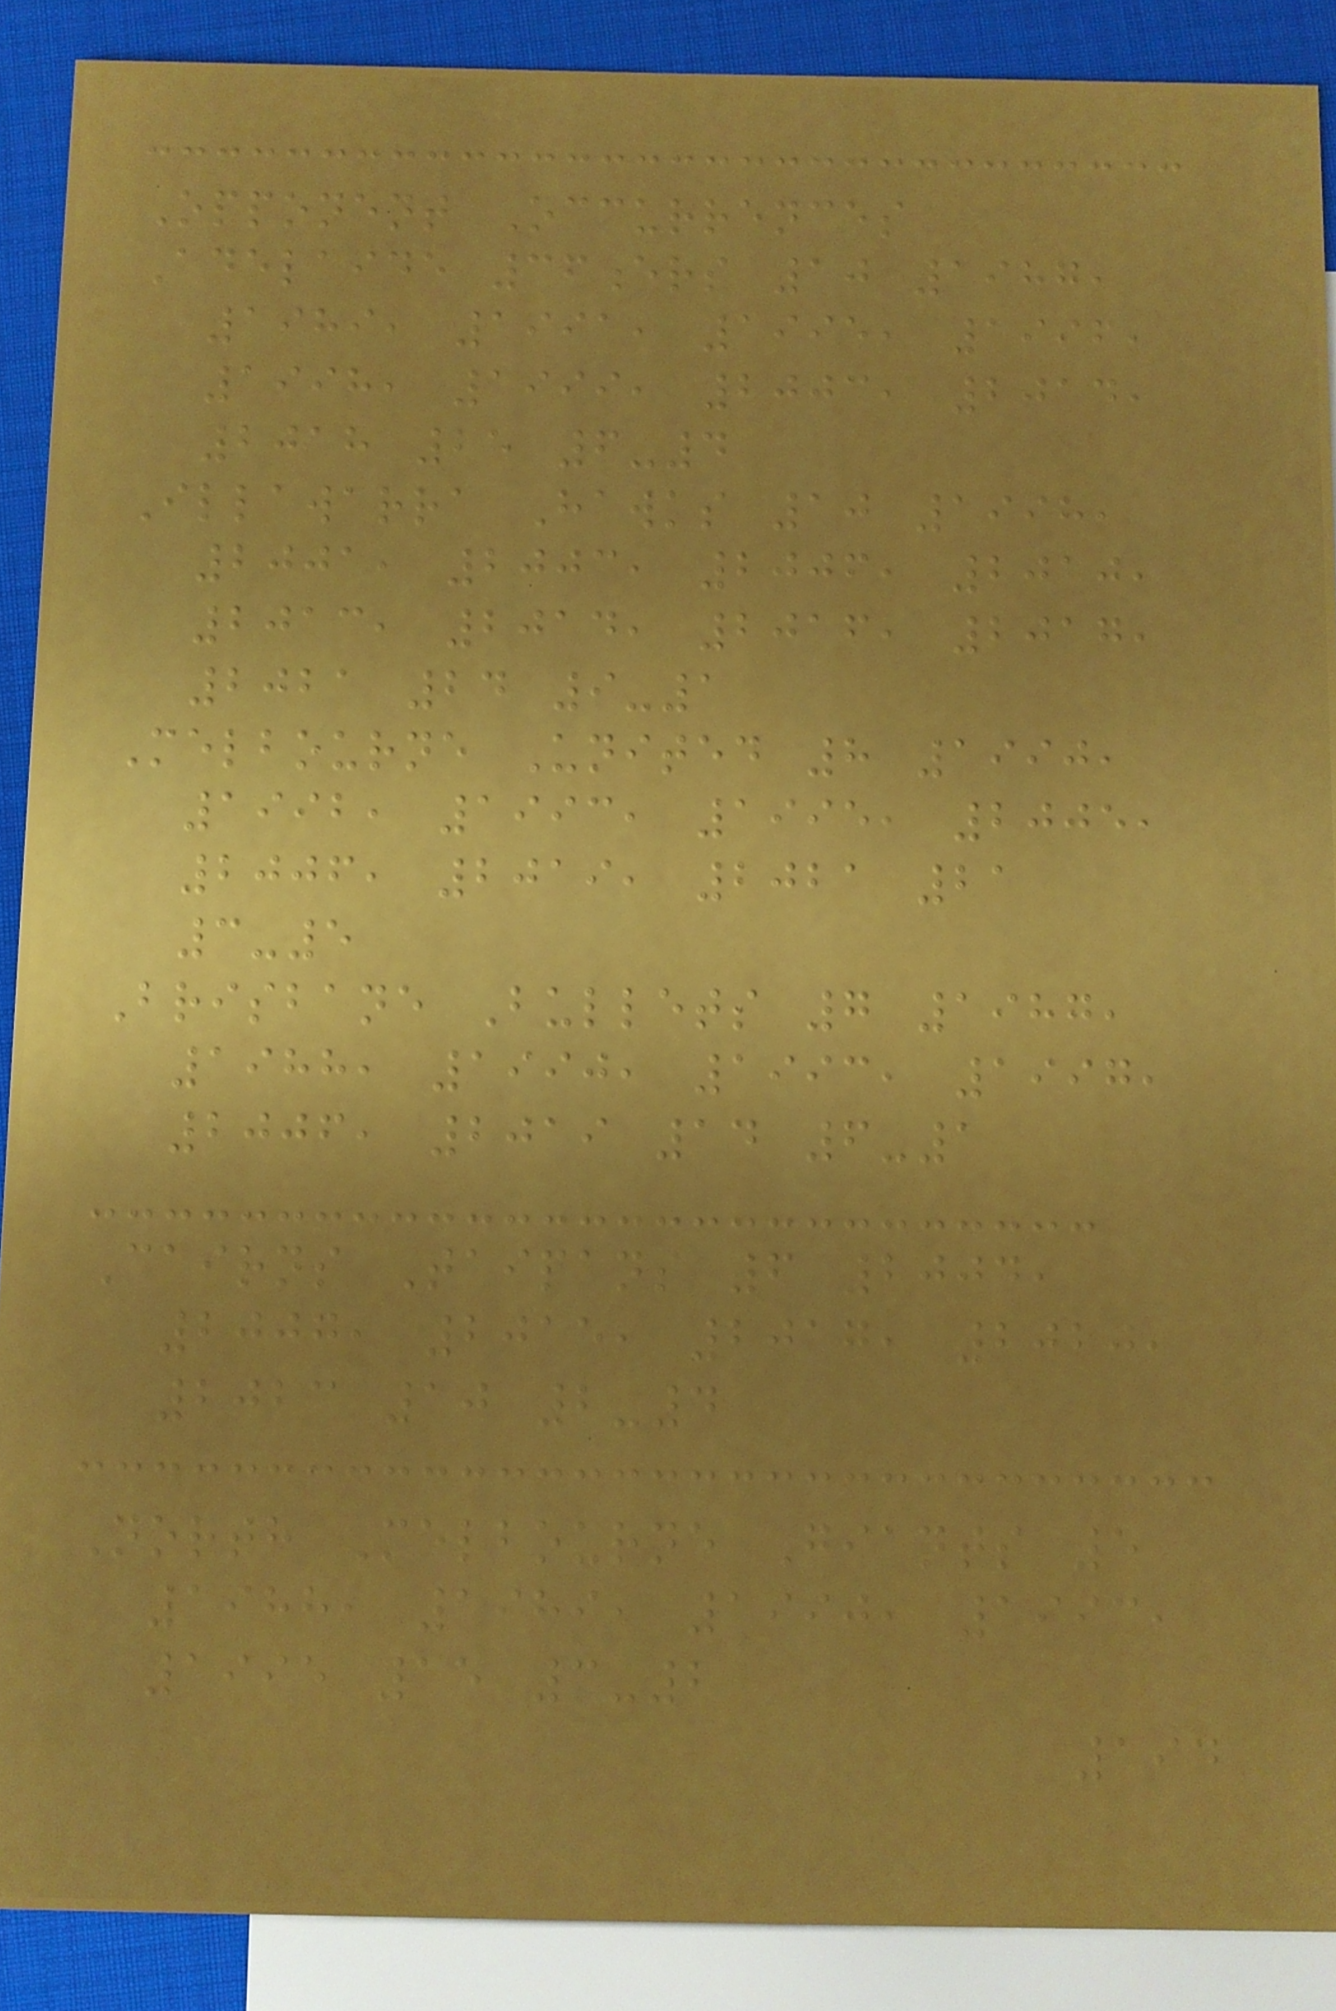Opponent Occurrences
Adelaide 36ers 10 1987,
1989, 1991, 1995, 1996,
1998, 1999, 2003, 2014,
2018 25 6-4
Illawarra Hawks 10 1998,
2001, 2003, 2006, 2010,
2013, 2014, 2016, 2017,
2021 24 9-1
Melbourne United 8 1990,
1992, 1993, 1995, 2005,
2006, 2019, 2021 21
3-5
Brisbane Bullets 7 1987,
1988, 1990, 1993, 1997,
2006, 2019 14 6-1
Cairns Taipans 6 2004,
2007, 2015, 2017, 2020,
2023 10 2-4
North Melbourne Giants 5
1988, 1989, 1990, 1993,
1995 15 3-2
194
